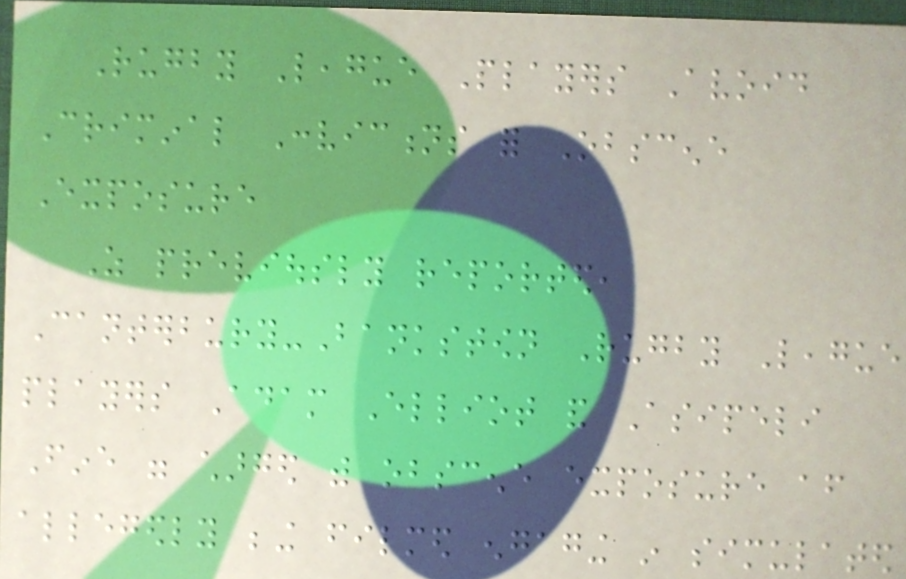Rugby League Players Avoid
Criminal Convictions for Obscene
Exposure
As previously reported,
Canterbury-Bankstown Rugby League
players Adam Elliot and Asipeli
Fine were charged with obscene exposure after
allegedly being filmed engaging in simulated
